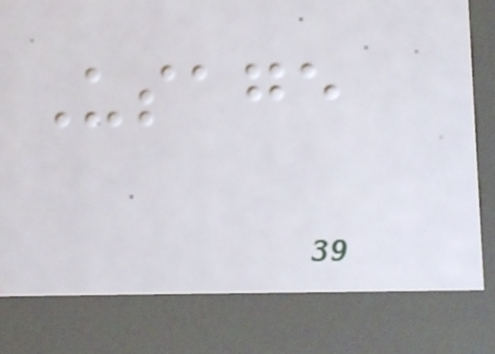Usage
